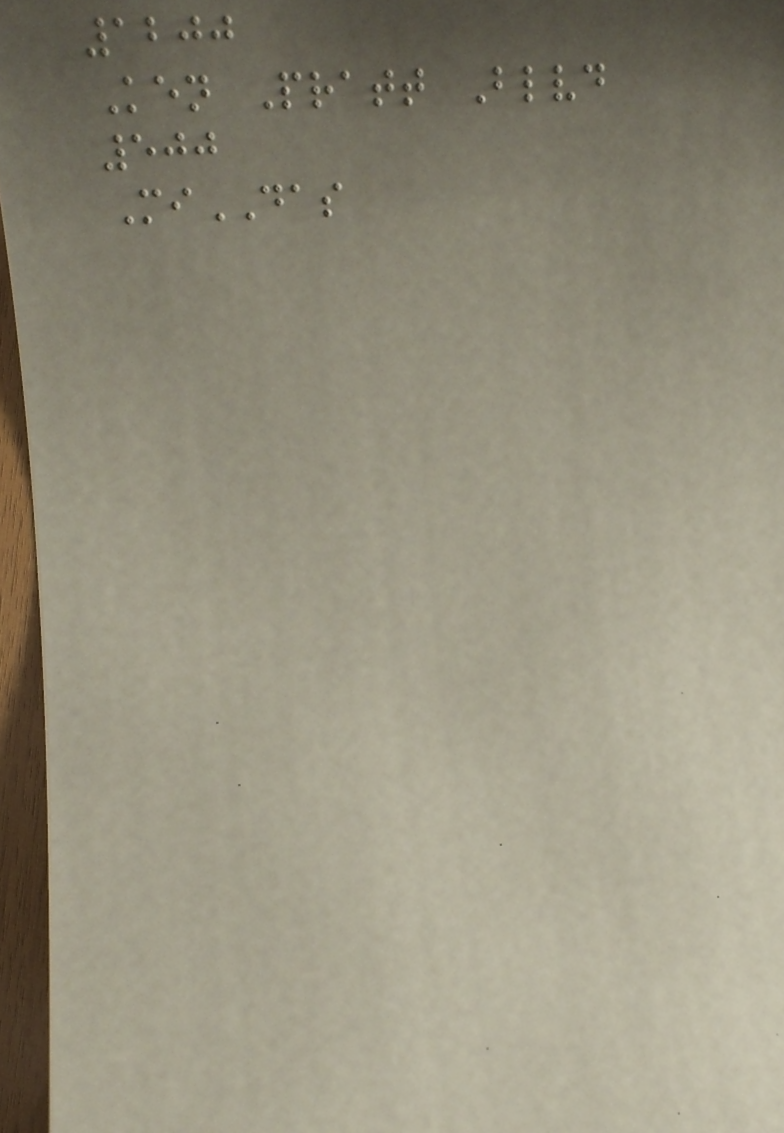1200
Ken Pratt Blvd
500
MiDAS
